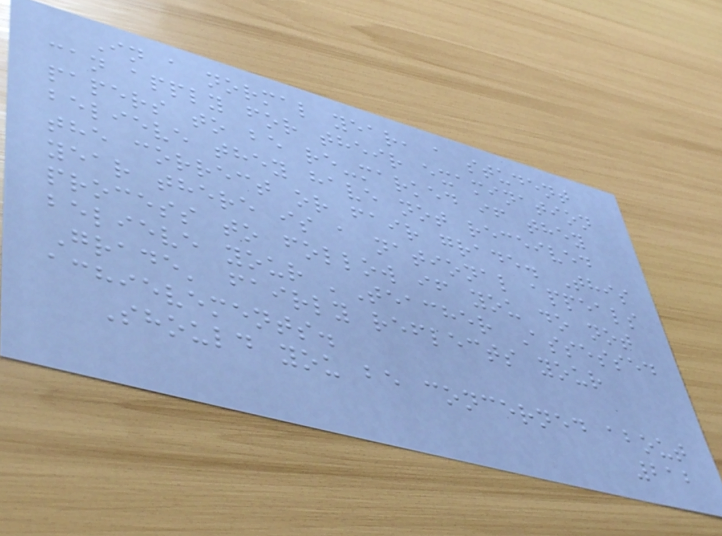In a normal year, a student
can apply for their examination
papers to be re-marked if they
believe they have not received
the correct or fair grade. This
year there is a national appeals
process to follow if you do not
believe your 'Teacher Assessed
Grade' fairly reflects your
achievements.
Should you be concerned about
212
